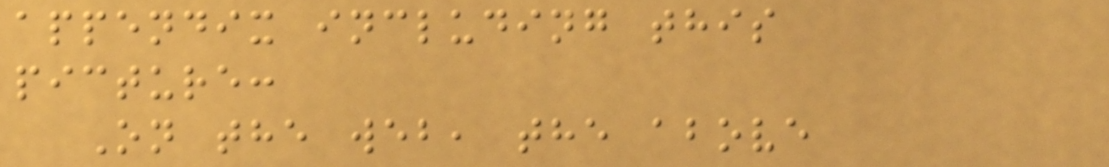appendix including this
picture:
On the web, the above
